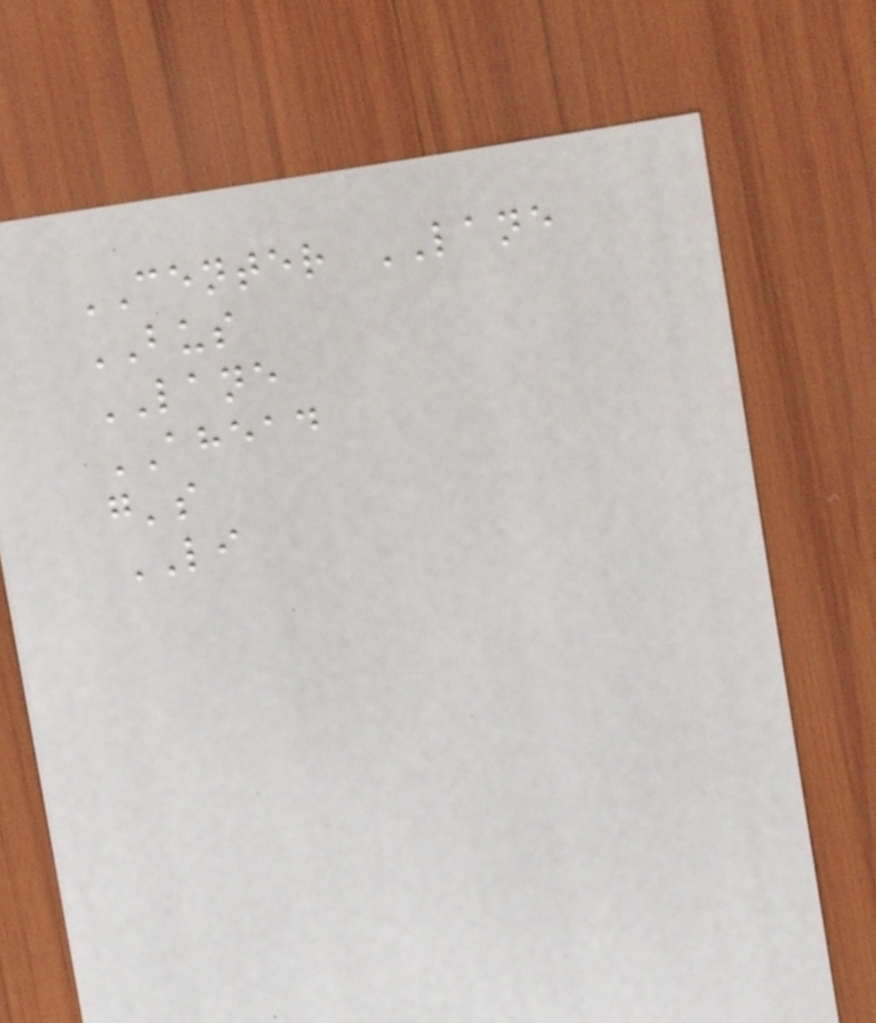CENTER LANE
BUS
LANE
AHEAD
g's
LI
